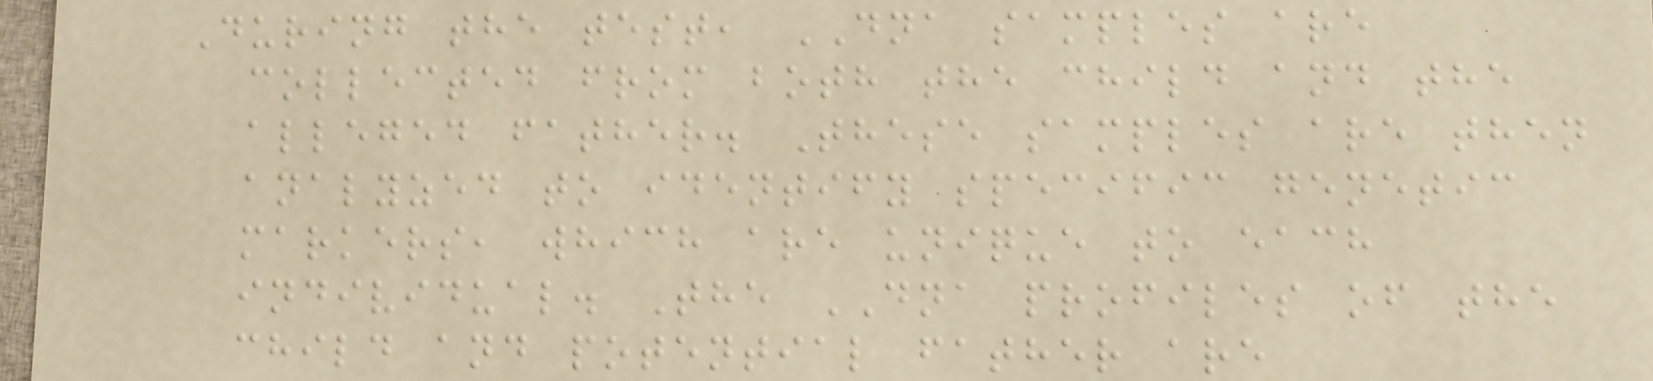During the test, DNA samples are
collected from both the child and the
alleged father. These samples are then
analyzed to identify specific genetic
markers, which are unique to each
individual. The DNA profiles of the
child and potential father are
